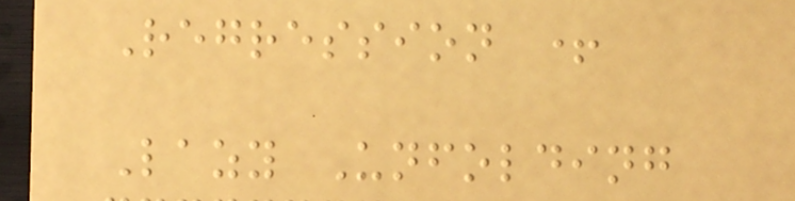Regression +
Lazy Unfolding
